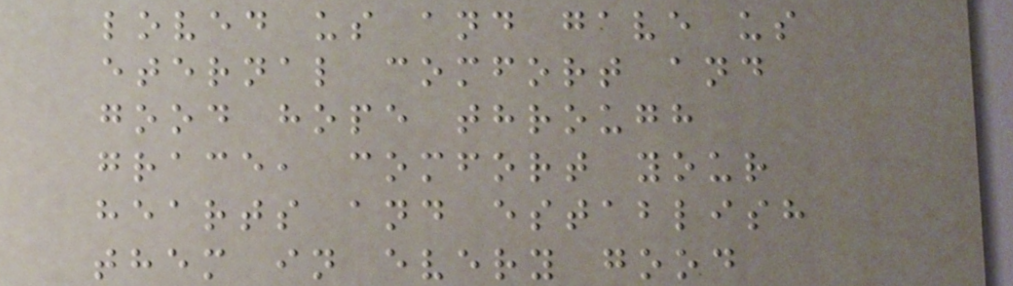loved us and gave us
eternal comfort and
good hope through
grace, comfort your
hearts and establish
them in every good
